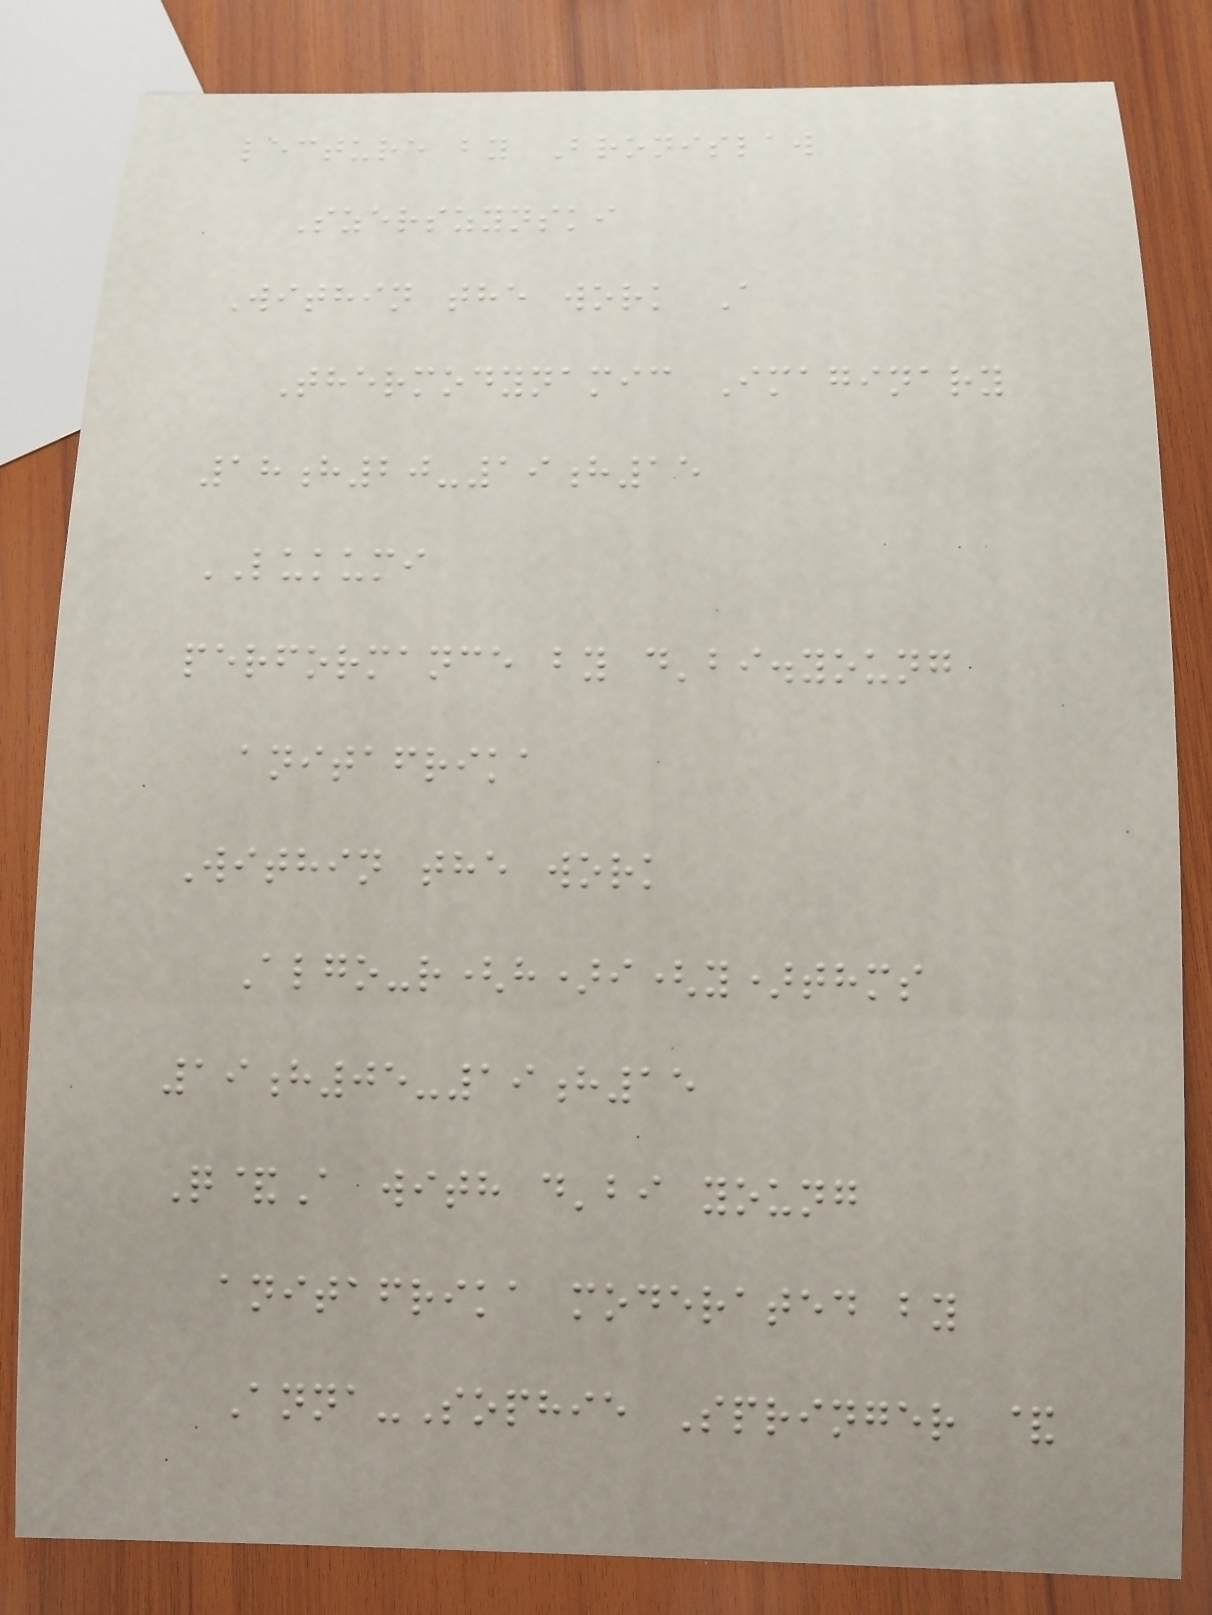lecture by Bronislaw
Szerszynski
Within the work A
Thermodynamic Imaginary
18h20-19h15
LUKUMI
performance by d'bi.young
anitafrika
Within the work
Algo-r(h)i(y)thms
19h05-19h15
Q&A with d'bi young
anitafrika moderated by
Anna-Sophie Springer &
